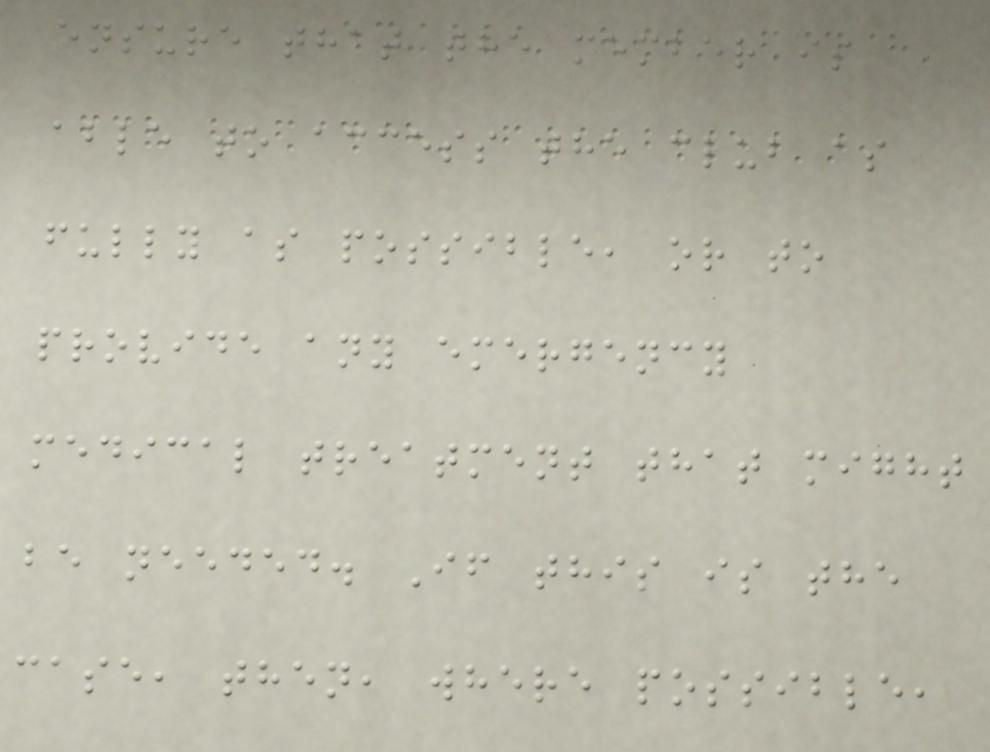ensure that the member is
able to access the club as
fully as possible, or to
provide any emergency
medical treatment that might
be needed. If this is the
case, then, where possible,
